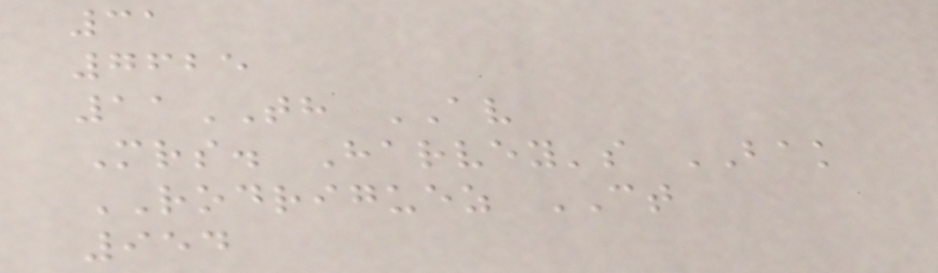31
7625
11TH AV
Mrs. Harvey's BAK
RODRIGUEZ CT
954
